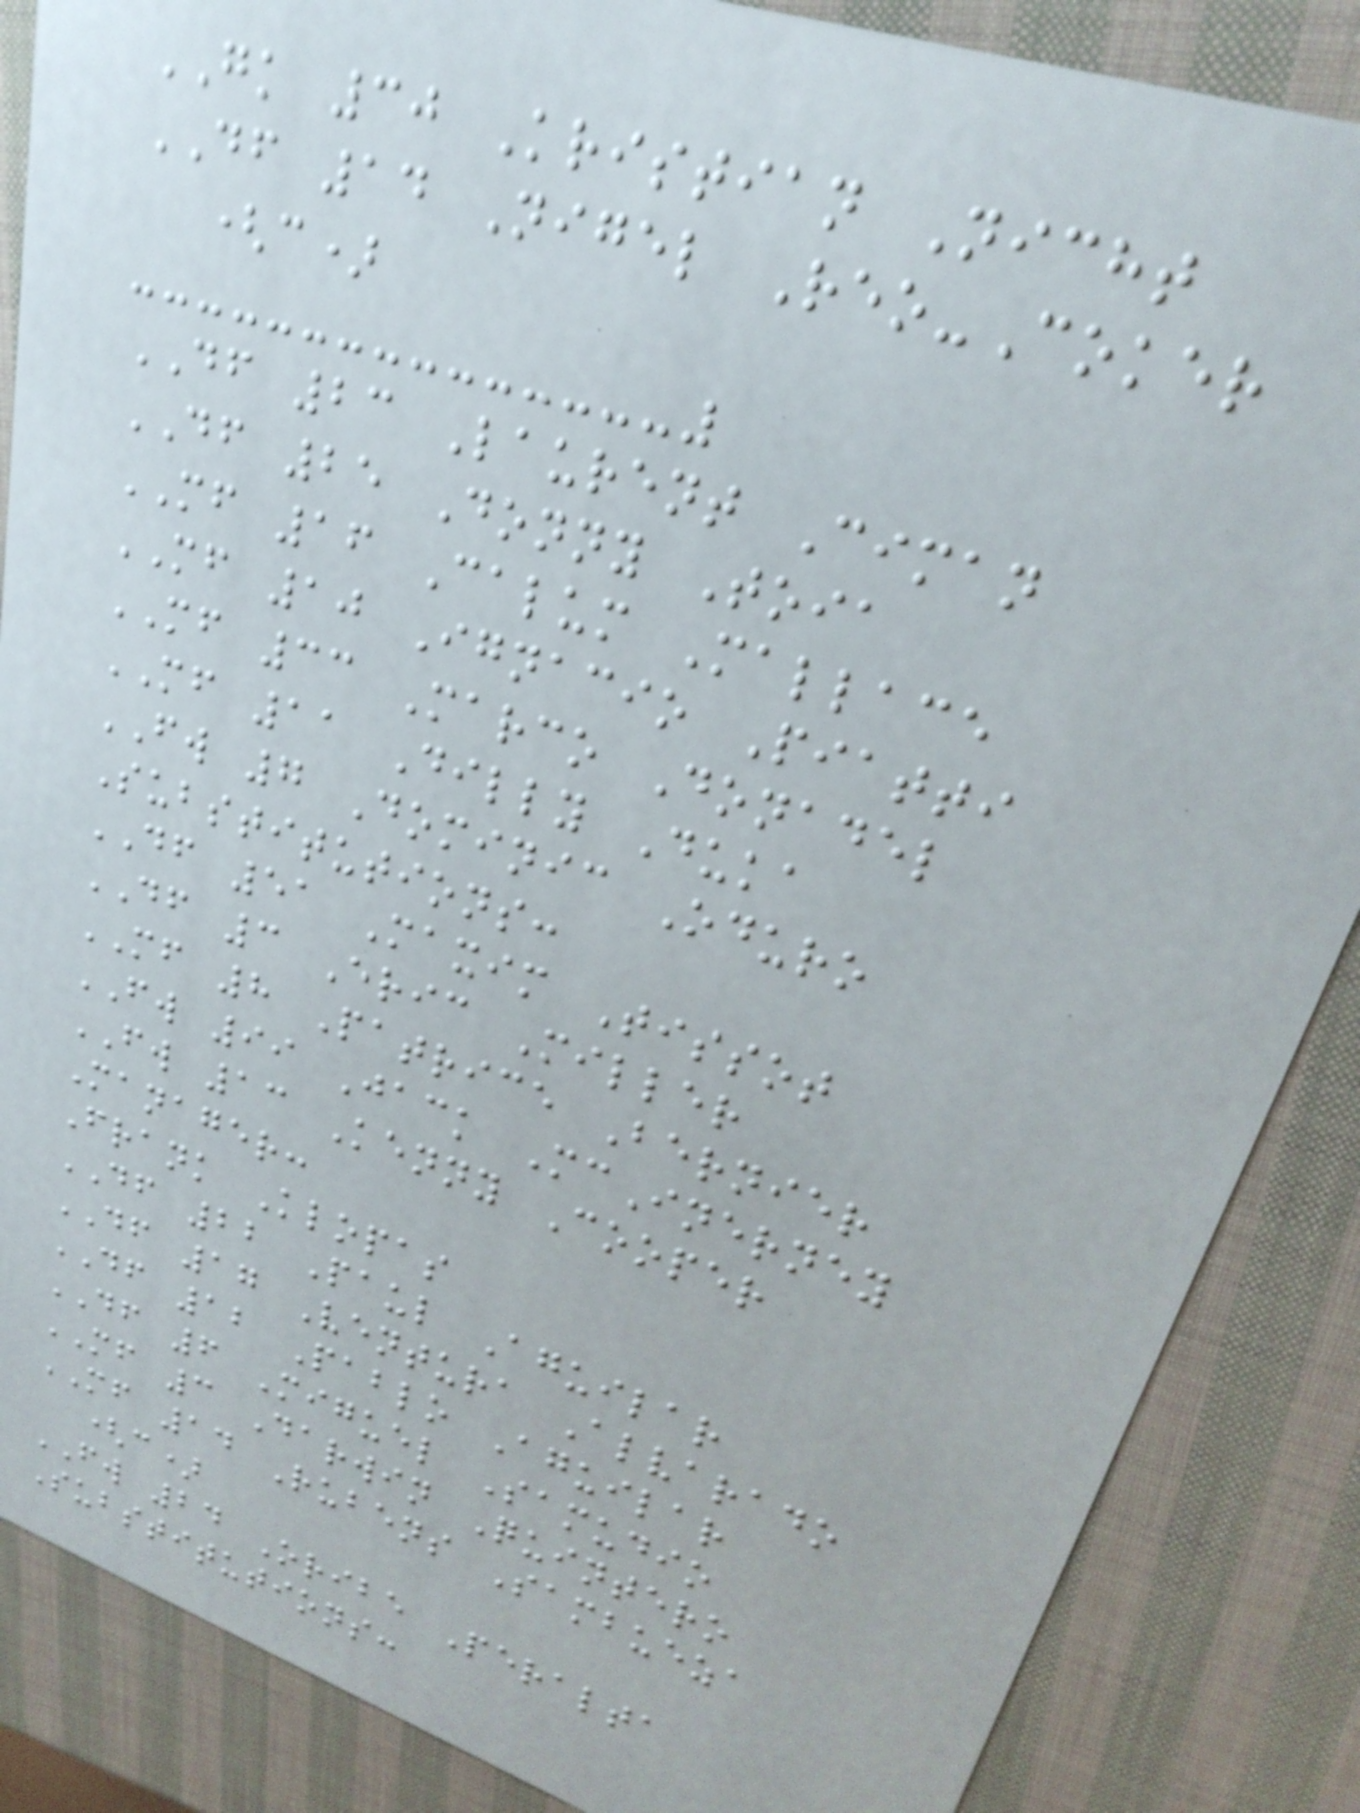GK 30 Kristian Nicht
DF 14 Nigel Reo-Coker
(c)
DF 23 Laurent Ciman
DF 25 Donny Toia
MF 16 Calum Mallace
MF 10 Ignacio Piatti
MF 33 Marco Donadel
MF 11 Dilly Duka
FW 7 Dominic Oduro
Substitutions:
DF 51 Maxim Tissot
DF 3 Eric Miller
MF 8 Patrice Bernier
FW 99 Jack McInerney
FW 13 Kenny Cooper
Manager:
Frank Klopas
DF 22 Paul Aguilar
DF 17 Ventura Alvarado
DF 12 Pablo Aguilar
DF 6 Miguel Samudio
MF 3 Darwin Quintero
MF 14 Rubens Sambueza
(c)
FW 24 Oribe Peralta
Substitutions:
